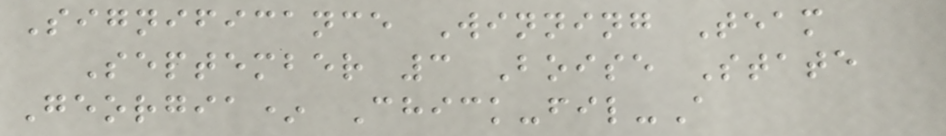Significance Winning Team
September 3 Boise State
Georgia* Chick-fil-A
